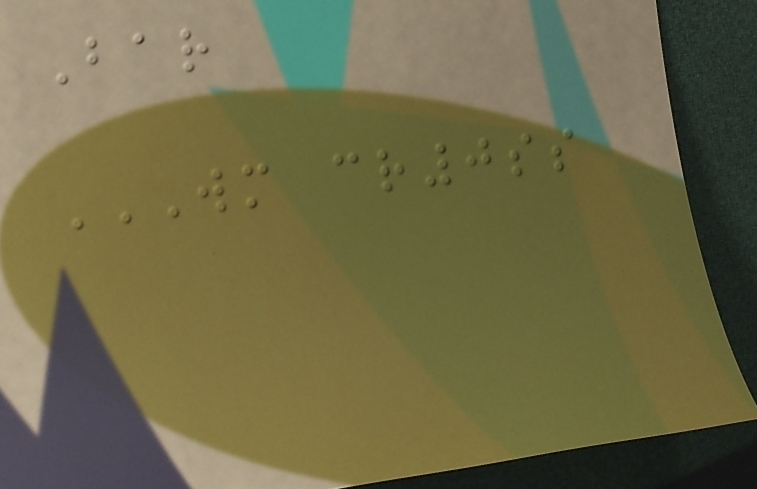Bar
WM CR0SS
